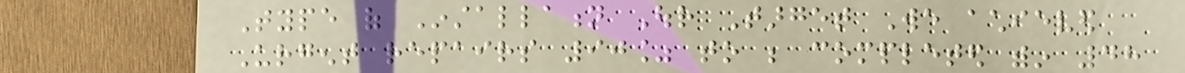Type of Installation Our Target We achieved
Urgent repairs 90% to be completed within 48
